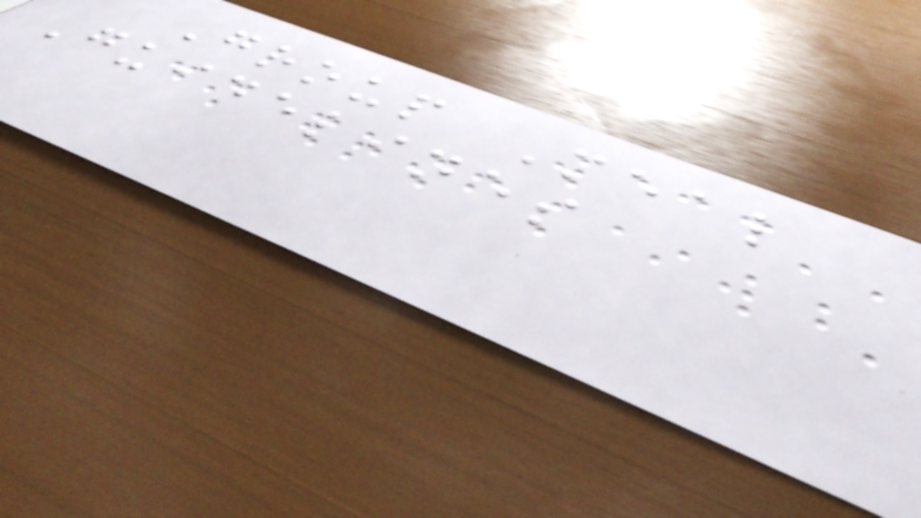Group Meal
Guidelines
